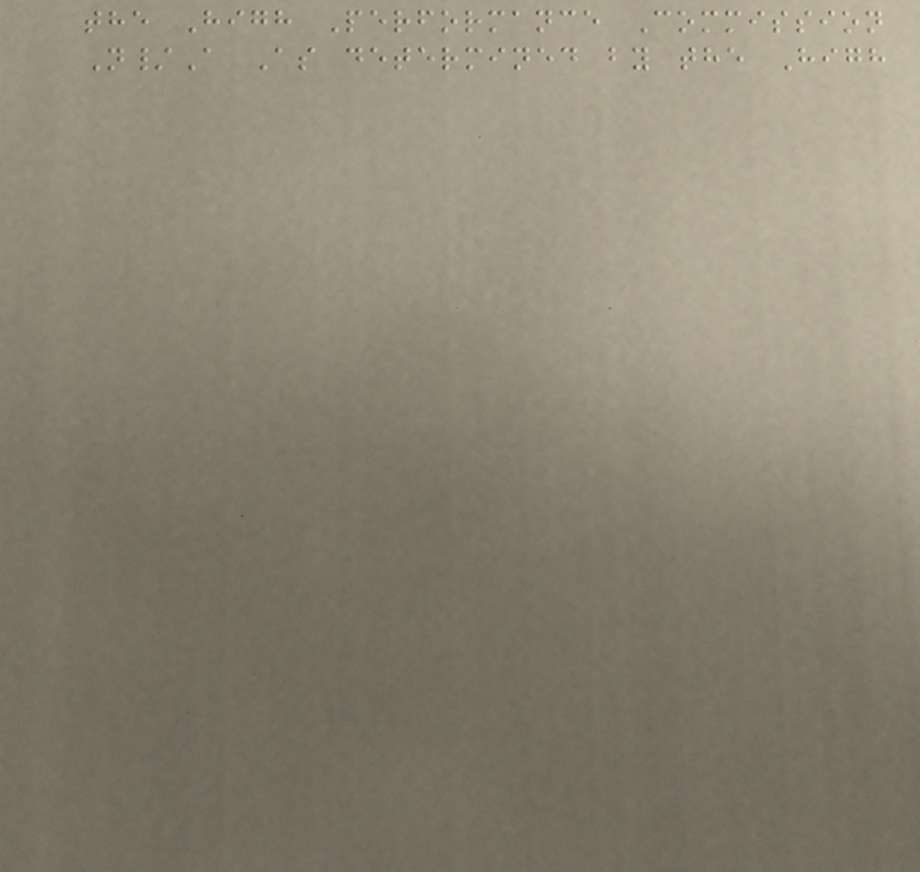the High Performance Commission
N/A As determined by the High
